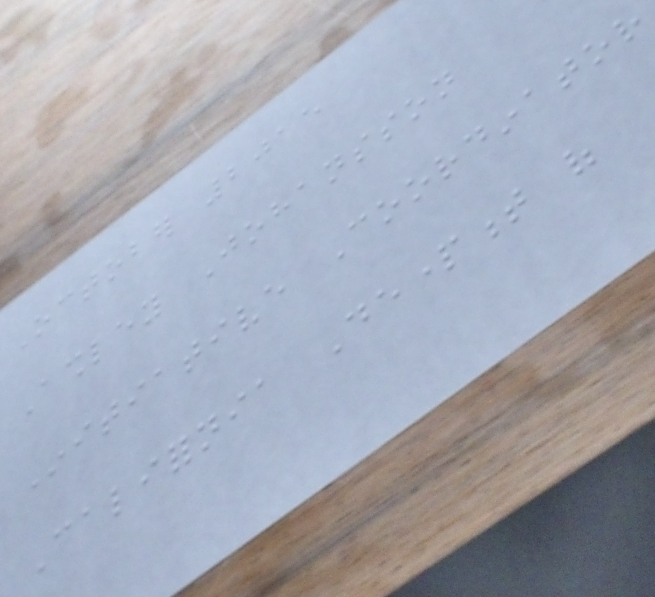October 2015
Ashley Johansson
Initiative Coordinator
California Department of
